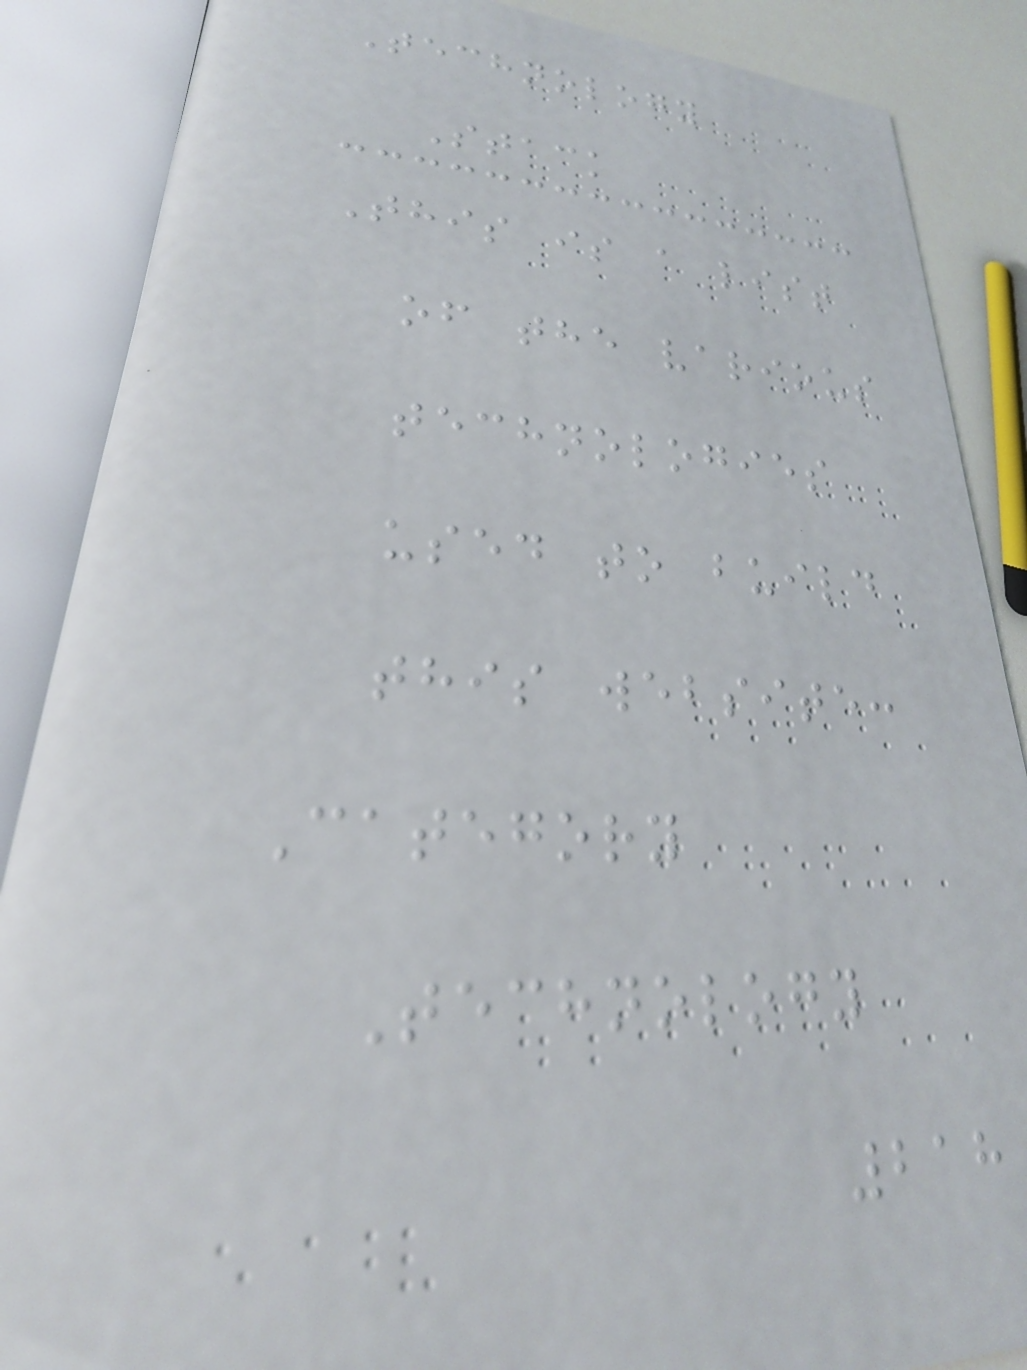Technology
Stack
This is a list
of the various
technologies
used to build
this website:
Category
Technology
218
